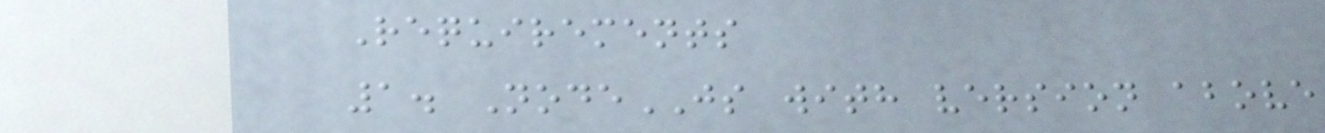Requirements
1. NodeJS with version above
